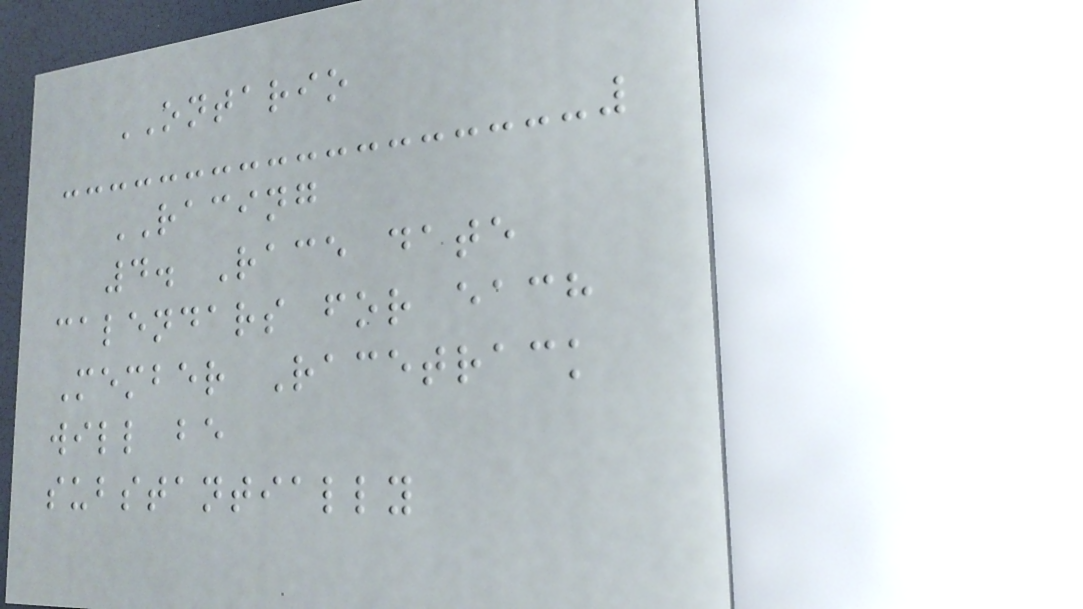ONTARIO
RACING
4. Race date
calendars for each
Member Racetrack
will be
substantially
